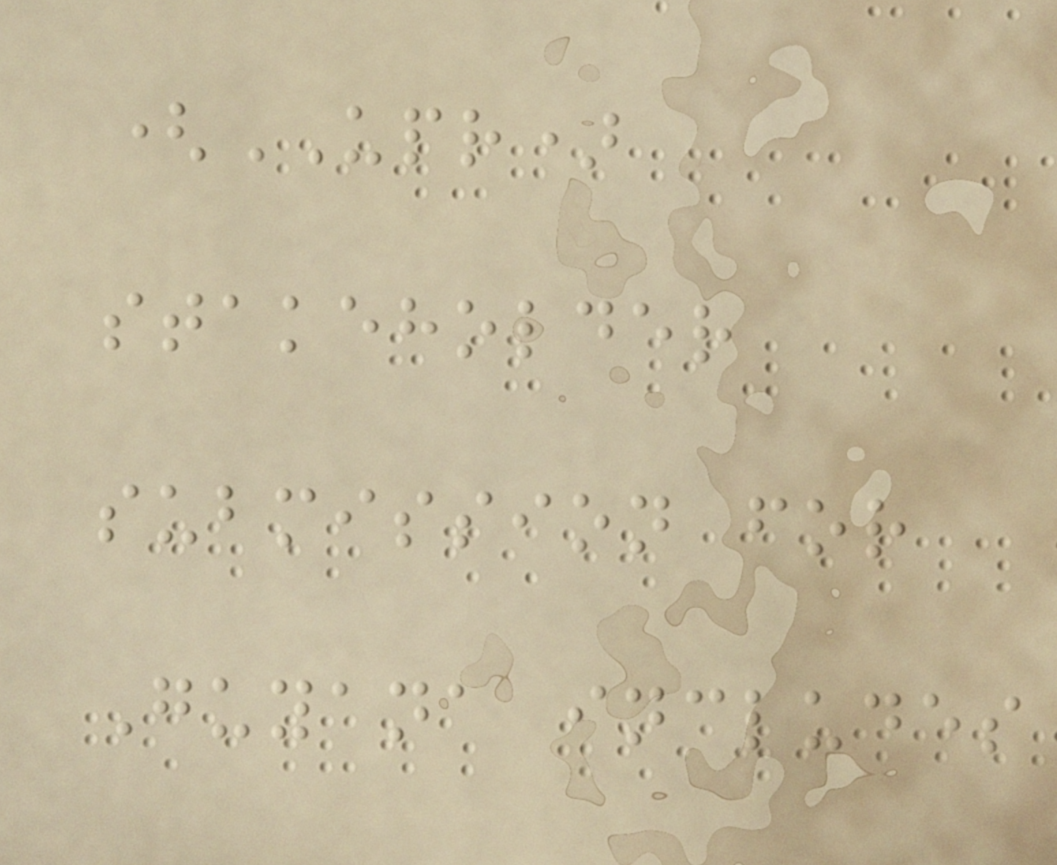(UPR)
stakeholder
submission for
Guyana includes
